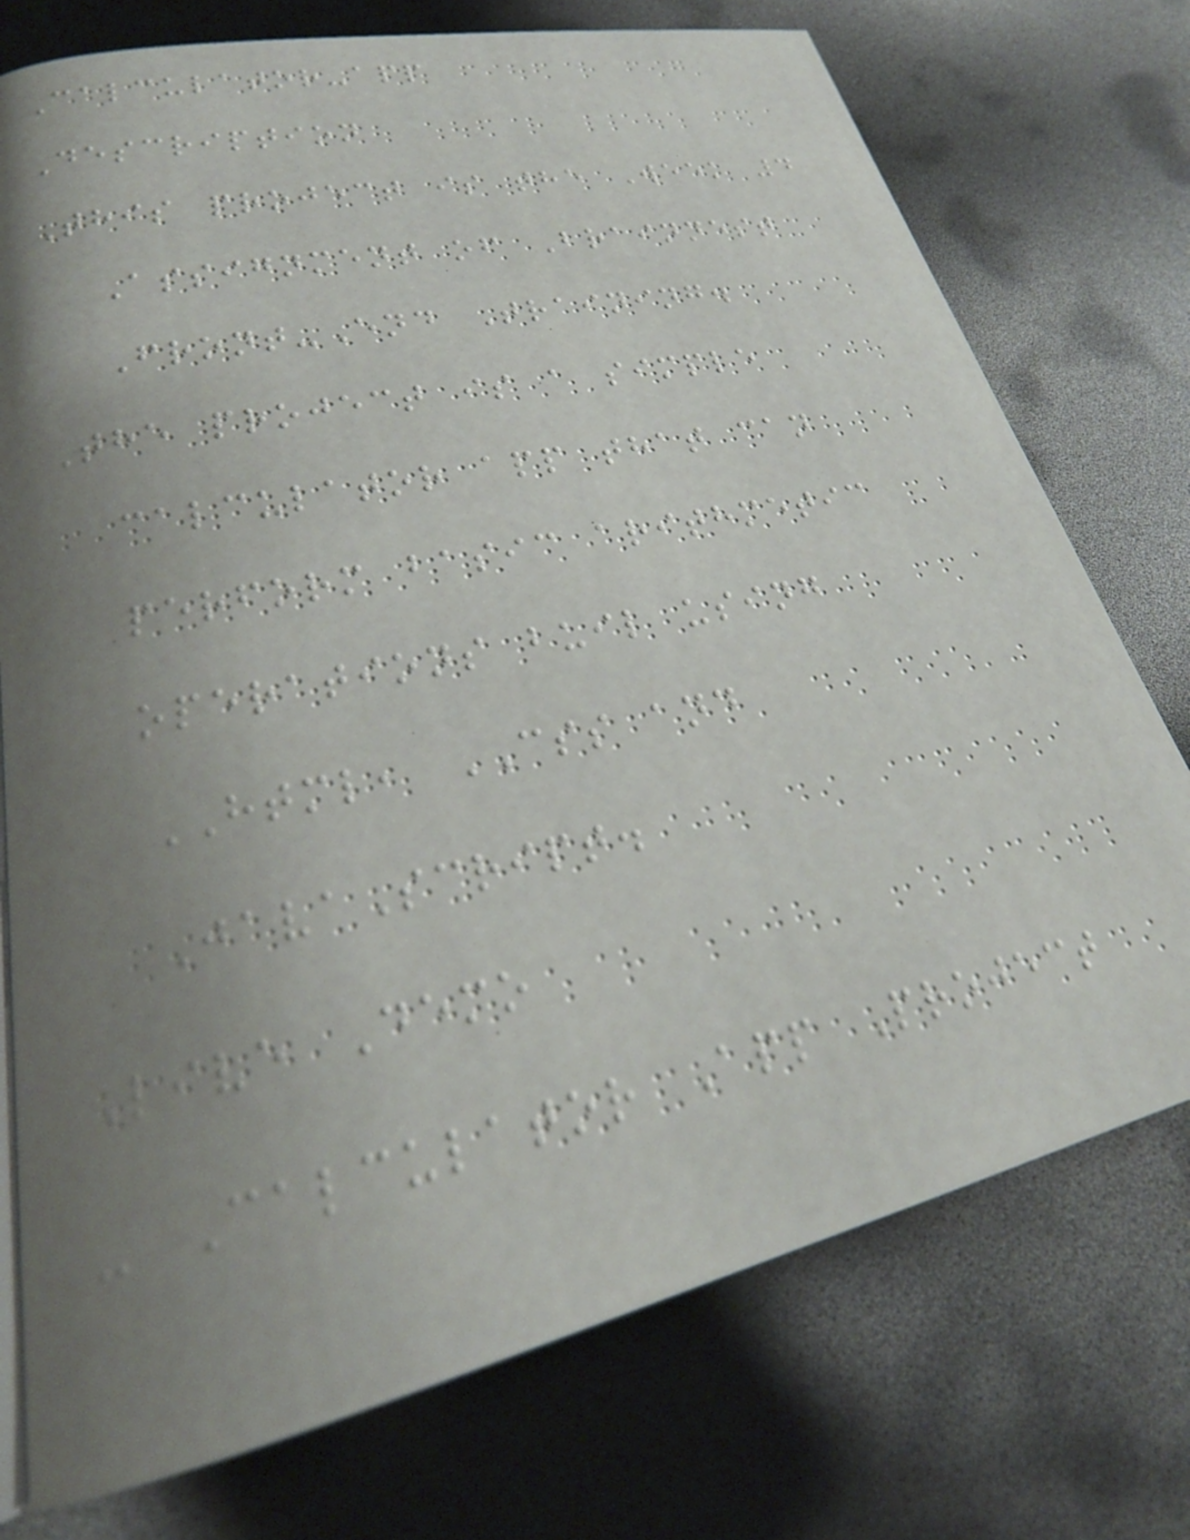Calculator-app
Description
This project is the Week 4
Assignment of Brainnest
Front-End Training.
The project is a simple
calculator app that can
perform basic arithmetic
operations buil using
HTML, CSS and
JavaScript.
Live Demo
- Calculator App Project
